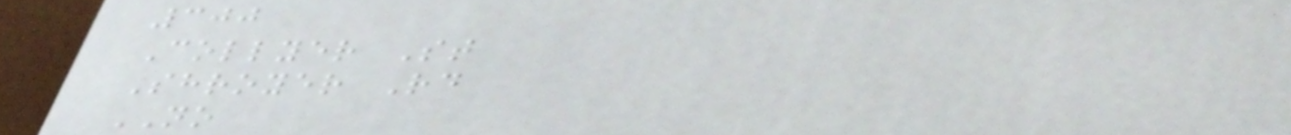300
Collyer St
Shroyer Rd
NO
